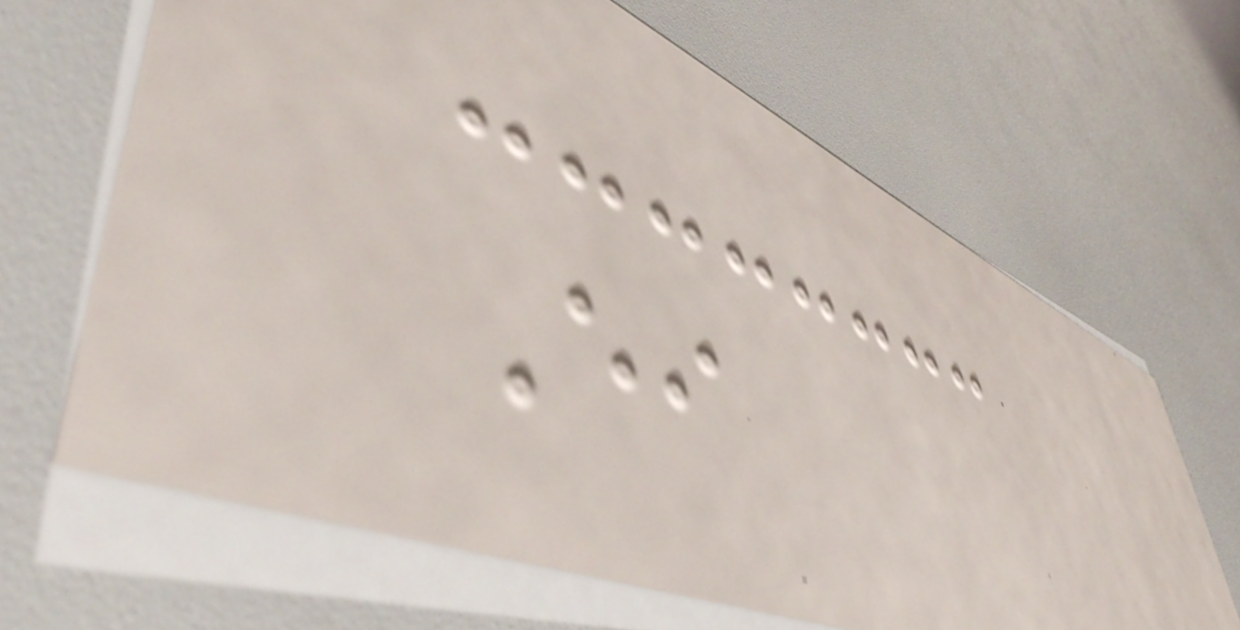Either
